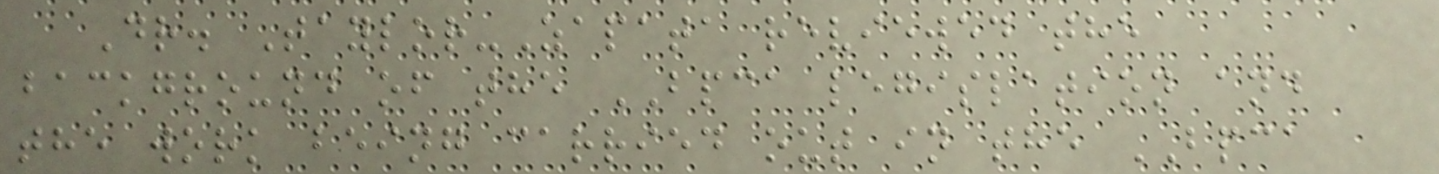Dr. Taylor-Zapata reviewed the
background of the BPCA legislation and
the work being carried out in the BPCA
